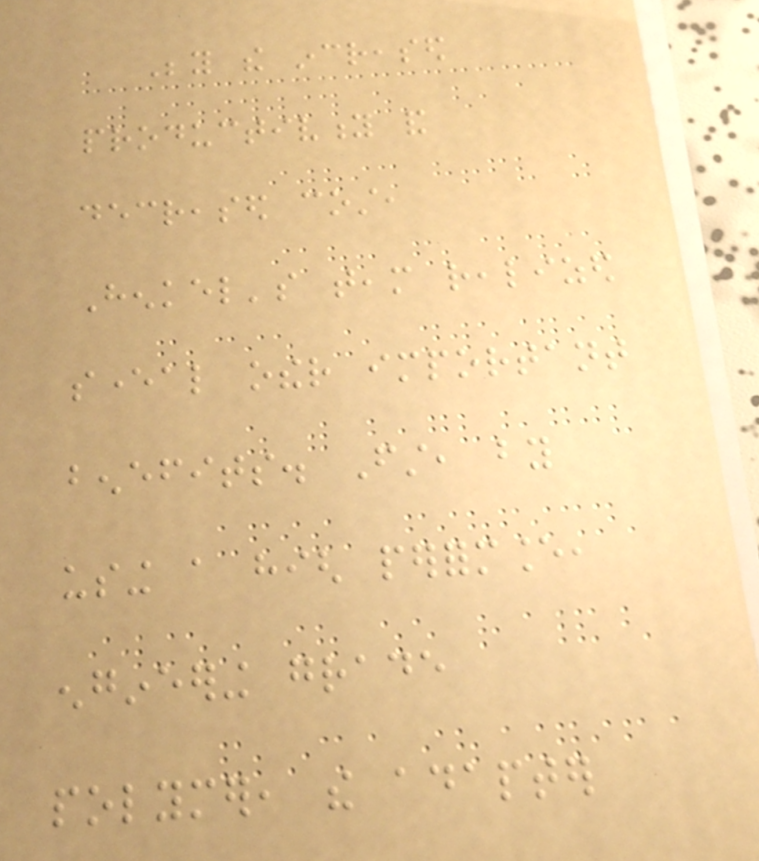Beyond the increased
productivity and
decreased cost,
Henkel's team realized
several other important
benefits. First, by
using a high performance,
engineering grade
polymer, the adapter
